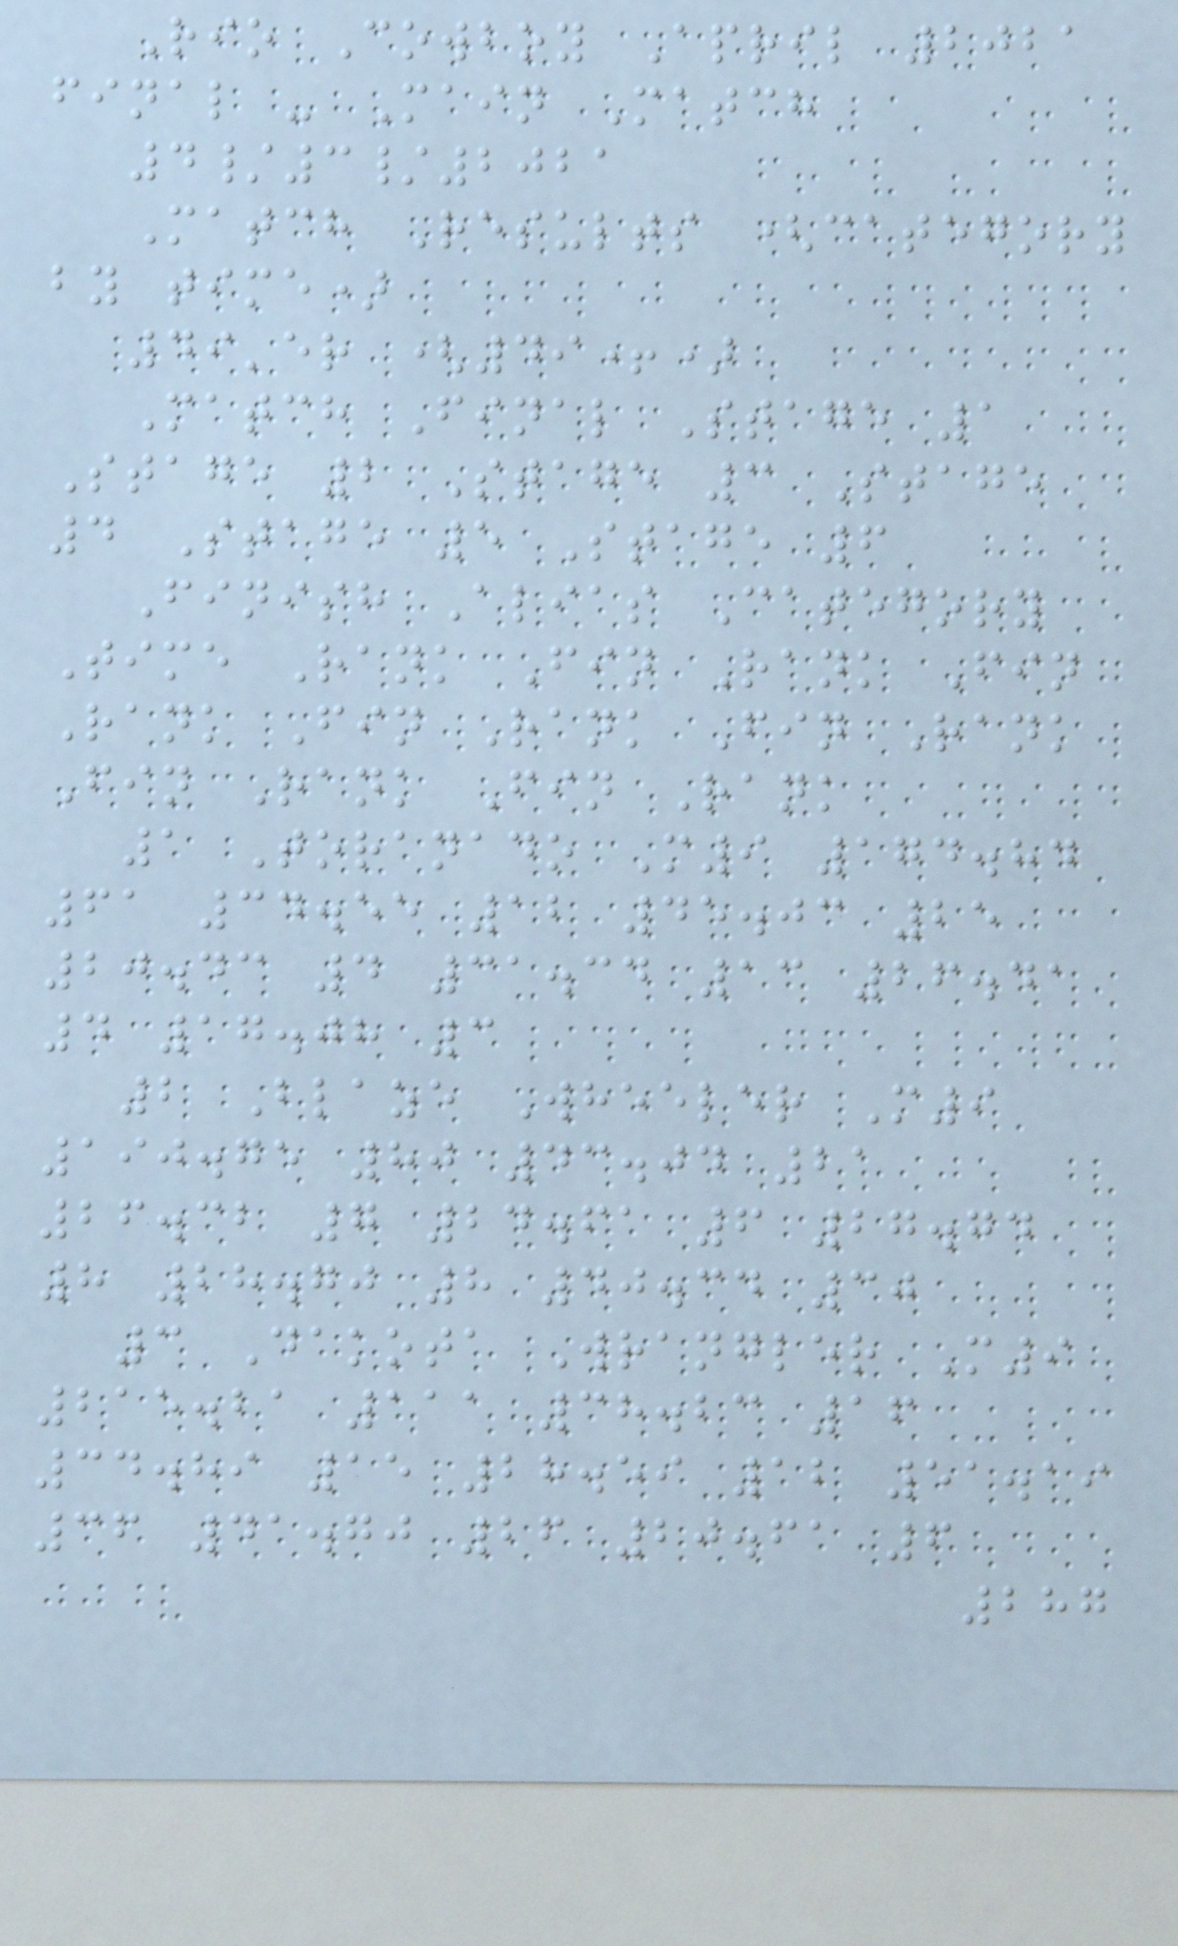Rio Cowboy April 2021
final - Main Match
4/3/2021
Match Results (category
by time)
49'er (49+)
Match Final Stage 1
Stage 2 Stage 3 Stage
4 Stage 5 Stage 6
Finish Alias Category
Time Rank Fin Rank Fin
Rank Fin Rank Fin Rank
Fin Rank Fin Rank
1 Toranado M9 174.84
61 34.55 12 45.03 25
20.43 4 31.34 13 26.41
4 17.08 3
2 Blaze Wheeler M9
190.75 80 43.04 21
26.32 7 24.61 6 27.74
8 28.70 8 40.34 30
3 Dakota Wrangler M9
215.21 111 38.23 16
34.89 15 28.59 12 51.19
36 41.70 26 20.61 6
287
